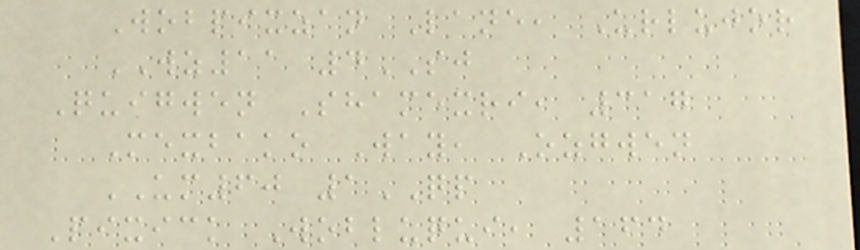Wobpixzan Lane, Urlujor
WZ11 4SJ
Quigwen Shamexri, 317
Mexbako Way, Ozgwen
UM60 1QP
Pixick Wobluqui, 164
